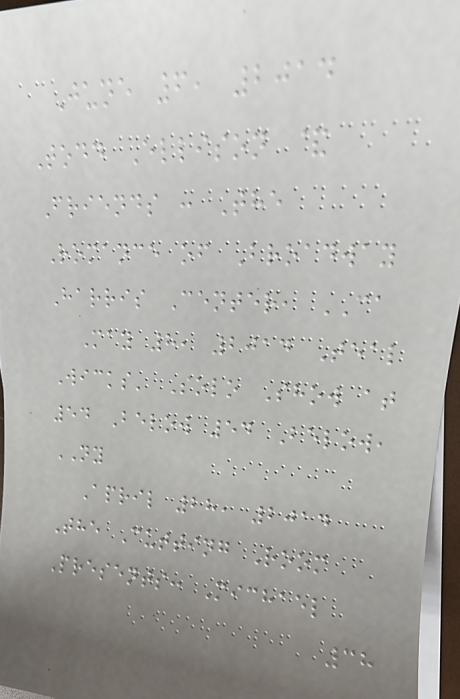June 6, 2014
Todd Ellison &
Friends : The
Romance of Broadway
Harris Center, CA
May 8, 2014 Teal
Wicks' Solo Show at
54 Below 54 Below,
NY
April 28, 2014
The Cutting Room
Presents: Michael
38
